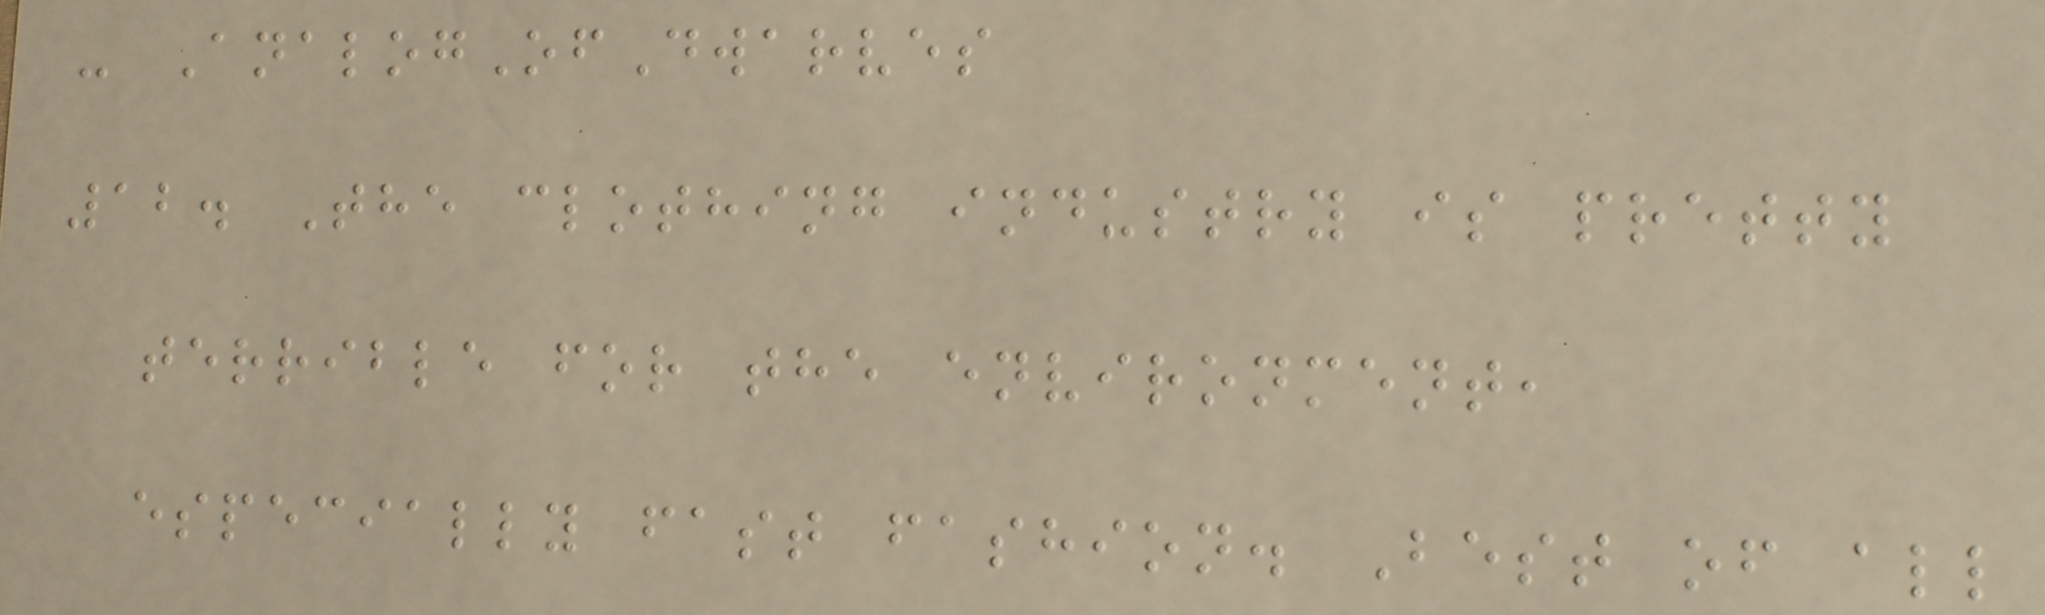- AnalogOfDwarves
12. The clothing industry is pretty
terrible for the environment,
especially fast fashion. Best of all
